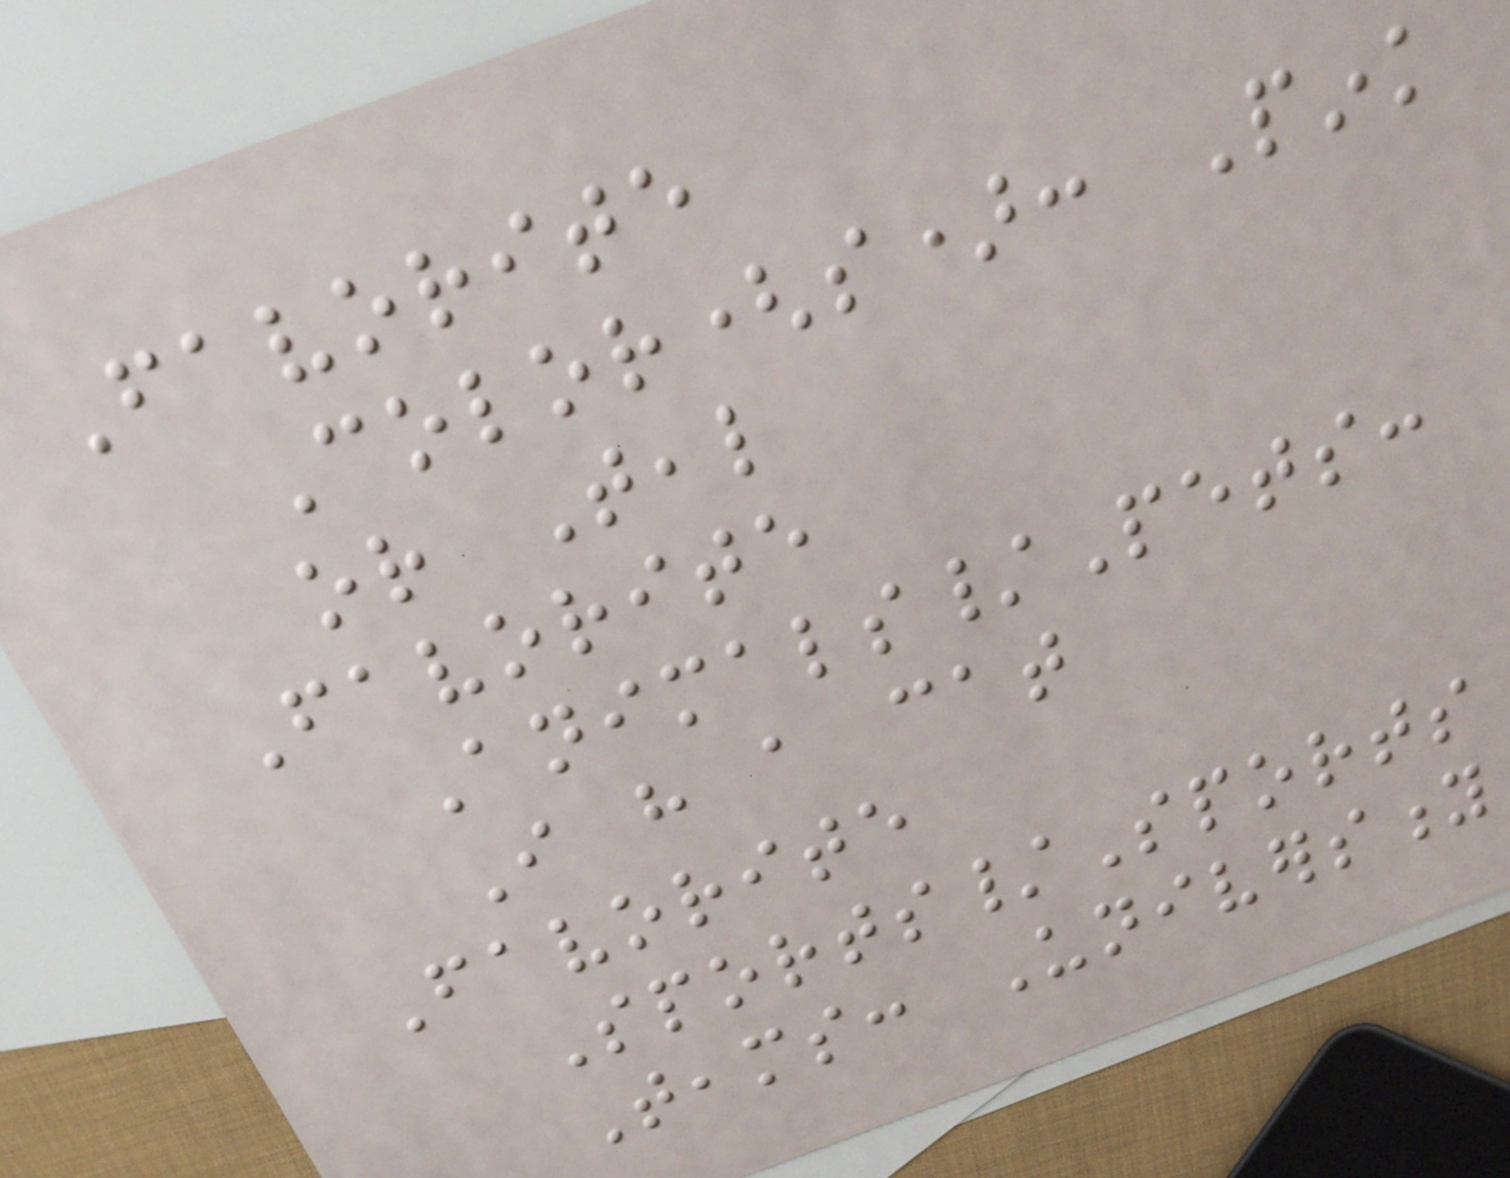Favorite
Color(s): Pink
or Teal
Favorite
Animals/Pets:
I have a cat
Favorite
Sports/Sports
Teams: University
